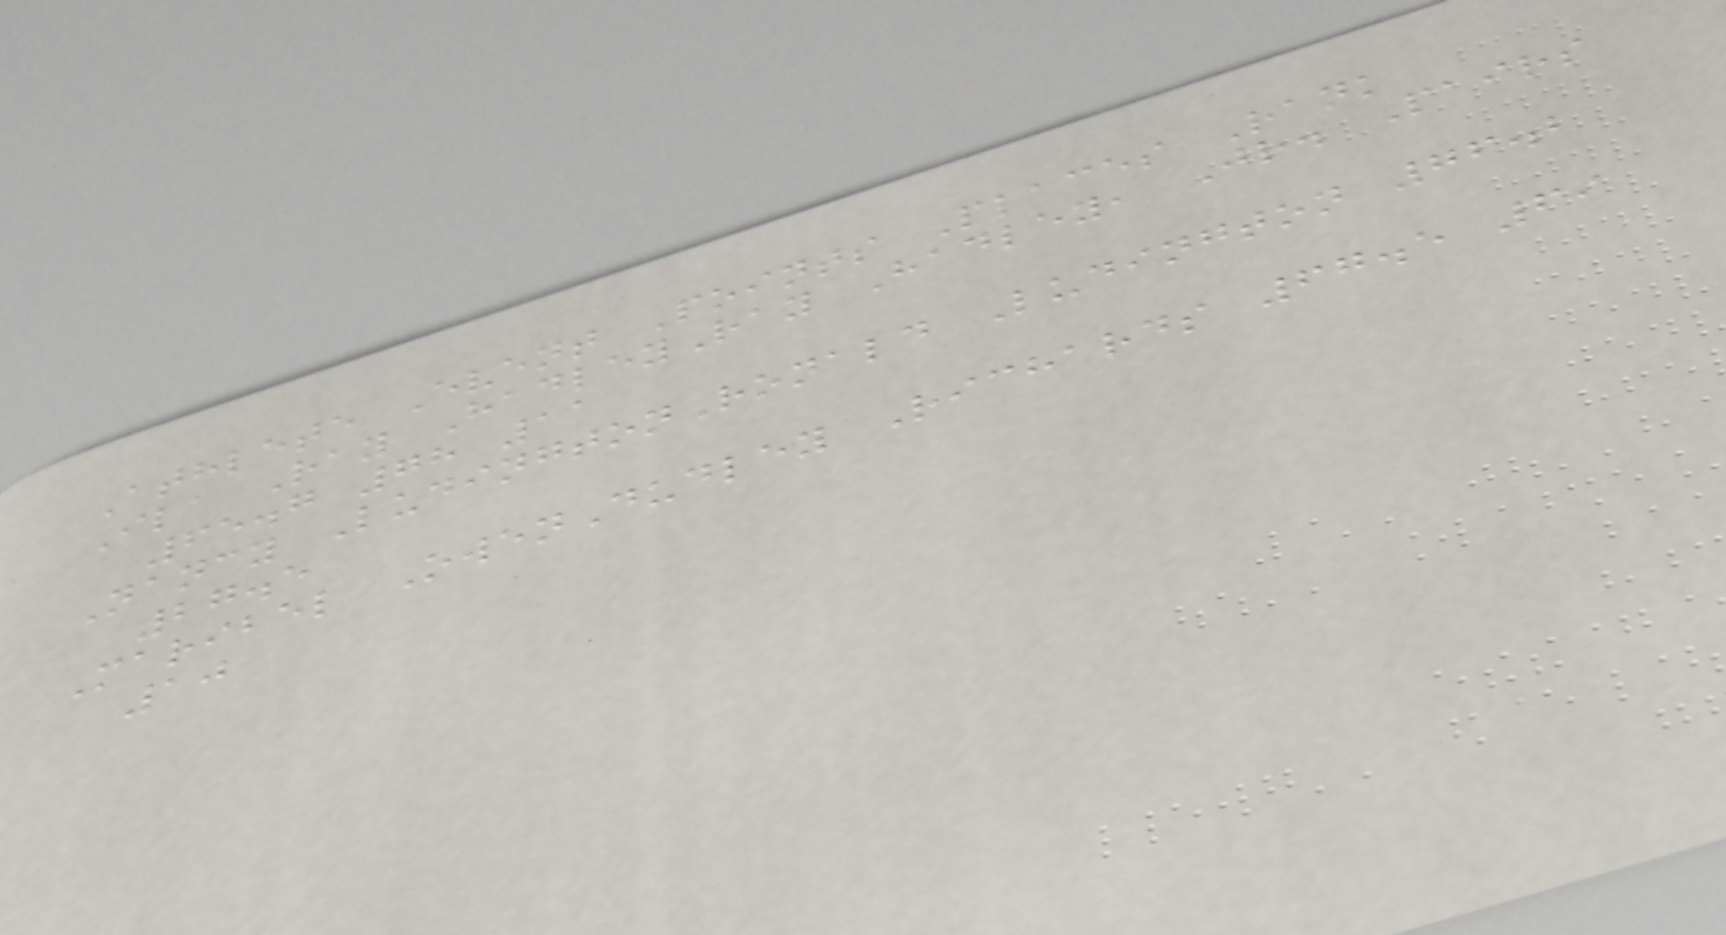Athlete Event Points Places Rank
Ila Ray HadleyRay Hadley, Jr. Pairs
65.7 78 11
Nancy LudingtonRonald Ludington 76.2
27.5
Maribel OwenDudley Richards 67.5 69
10
